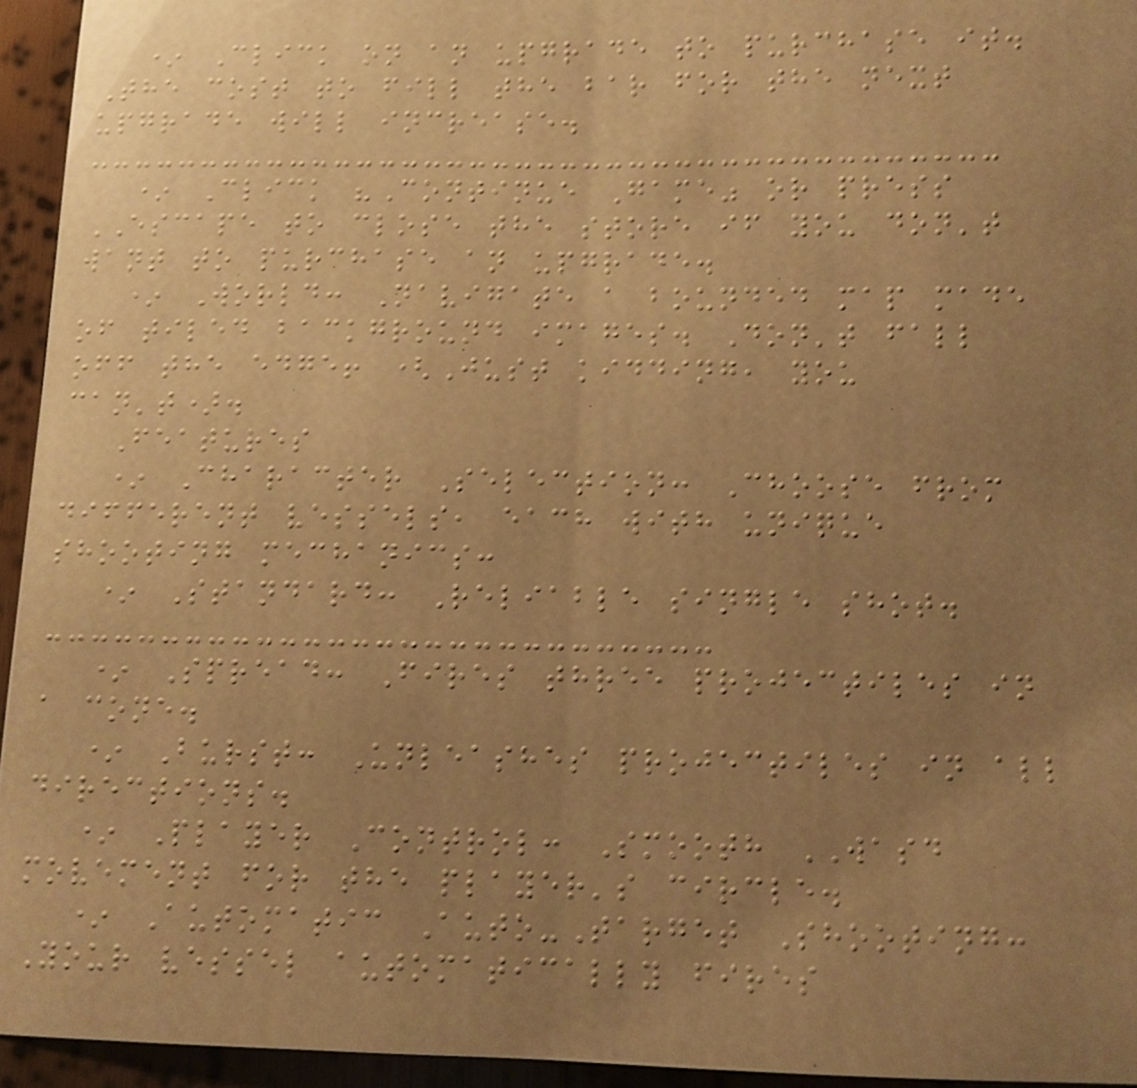* Click on an upgrade to purchase it.
The cost to fill the bar for the next
upgrade will increase.
* Click "Continue Game" or press
ESCAPE to close the store if you don't
want to purchase an upgrade.
* World: Navigate a bounded map made
of tiled background images. Don't fall
off the edge! (Just kidding, you
can't).
Features
* Character Selection: Choose from
different vessels, each with unique
shooting mechanics:
* Standard: Reliable single shot.
* Spread: Fires three projectiles in
a cone.
* Burst: Unleashes projectiles in all
directions.
* Player Control: Smooth WASD
movement for the player's circle.
* Automatic Auto-Target Shooting:
Your vessel automatically fires
